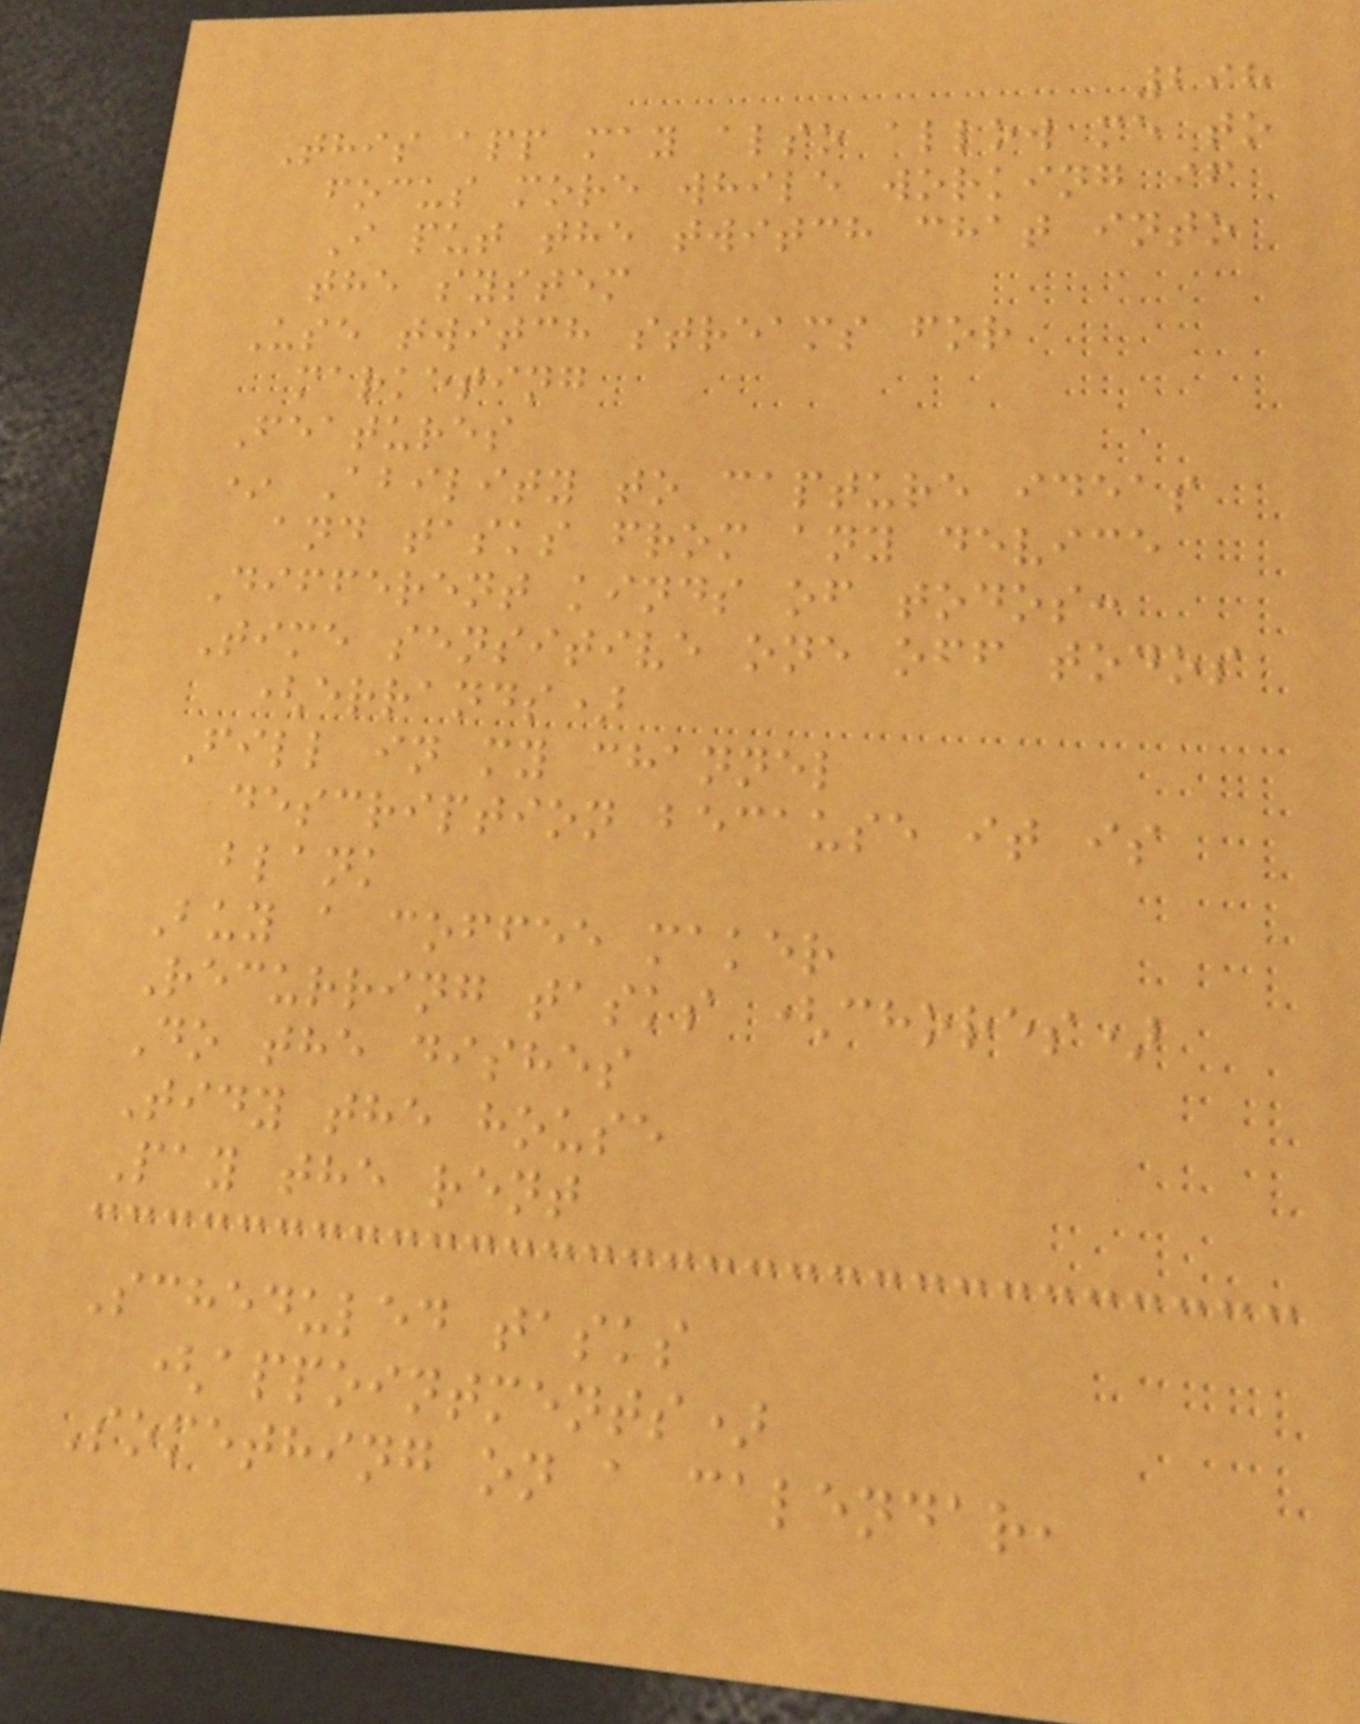298
This app may also allow me to
focus more while working if
I put the twitch chat into
the system
Use twitch streams for
marketing
Features
* Ability to capture ideas
and tasks from any device
Different kinds of todos:
Time sensitive one off todos
(errands)
Fill in my channel
description because it is
blank
Buy a coffee maker
Recurring tasks (chores)
Do the dishes
Tidy the house
Pay the rent
Scheduled tasks
(appointments)
Something on a calendar,
